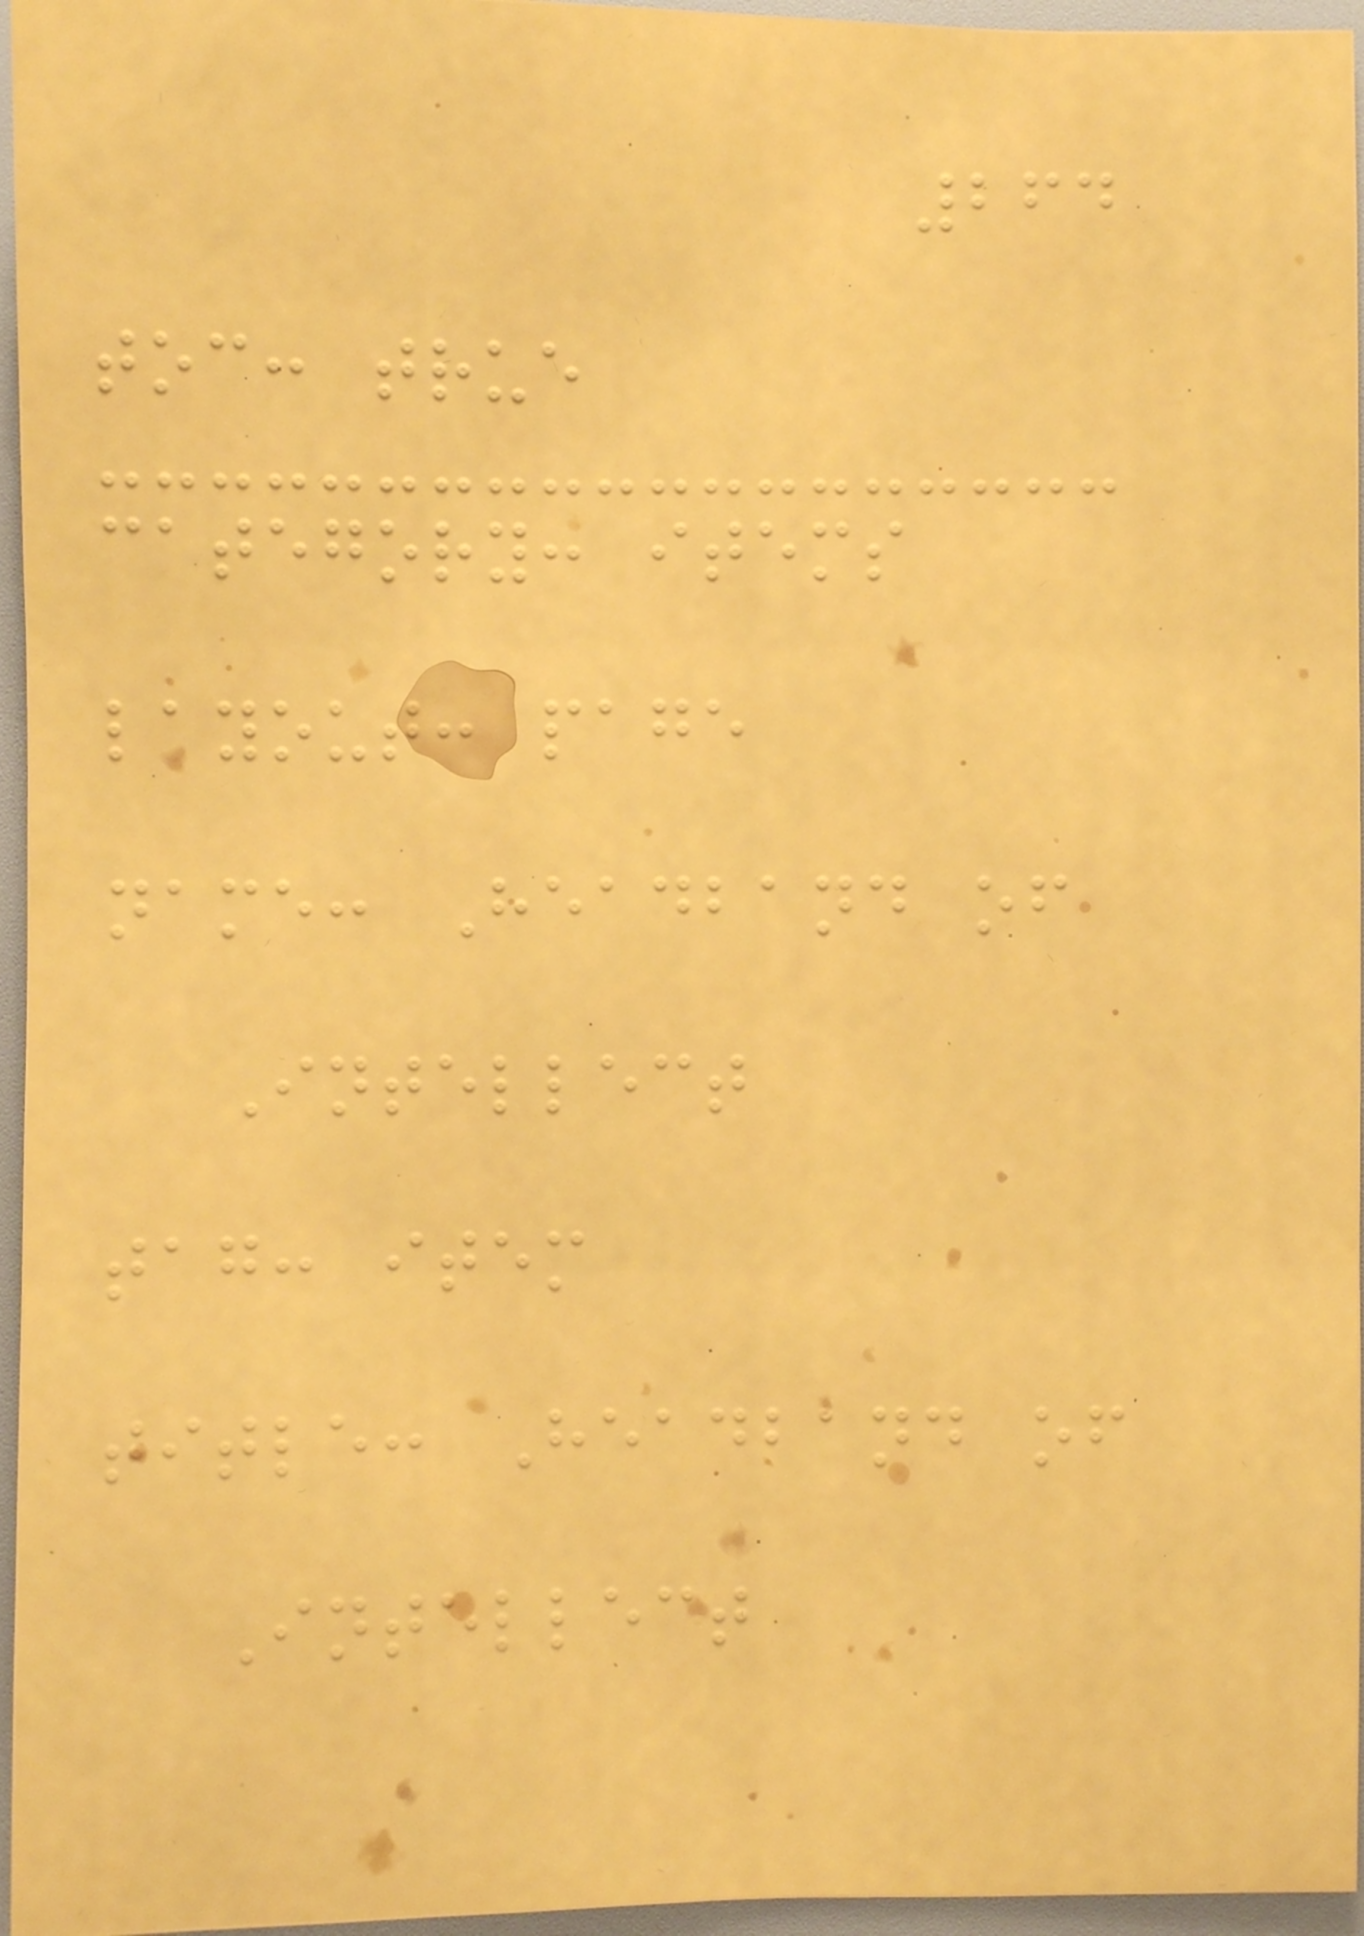264
toc: true
category: items
layout: page
name: Headband of
Intellect
tag: item
title: Headband of
Intellect
